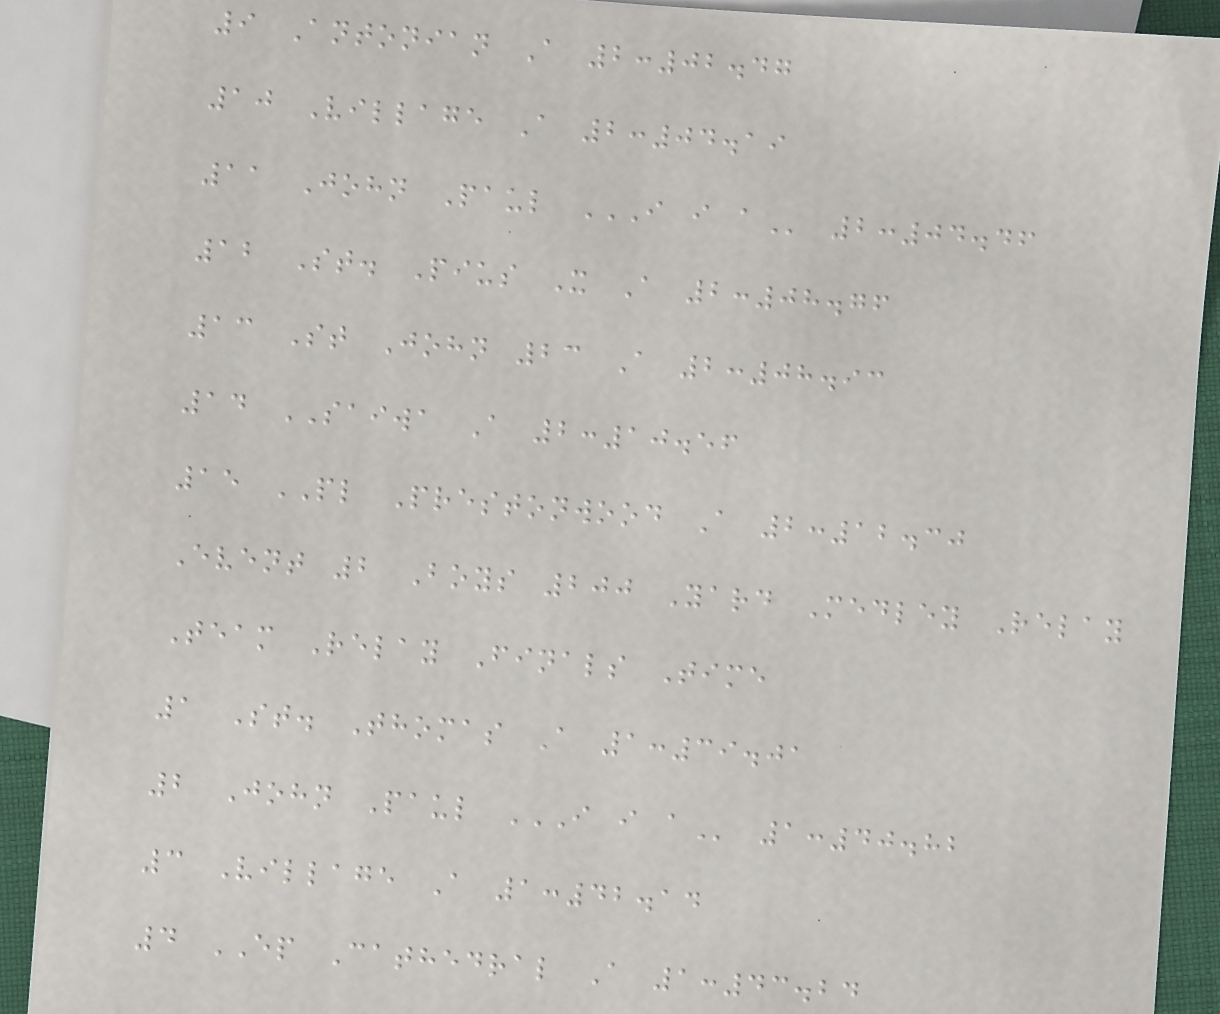9 Antonian A 2:02.47
10 Village A 2:04.19
11 John Paul I I A 2:04.46
12 St. Pius X A 2:08.76
13 St John 23 A 2:08.93
14 SAIWA A 2:10.56
15 PL Prestonwood A 2:12.30
Event 2 Boys 200 Yard Medley Relay
Team Relay Finals Time
1 St. Thomas A 1:39.01
2 John Paul I I A 1:40.82
3 Village A 1:42.14
4 EP Cathedral A 1:43.24
